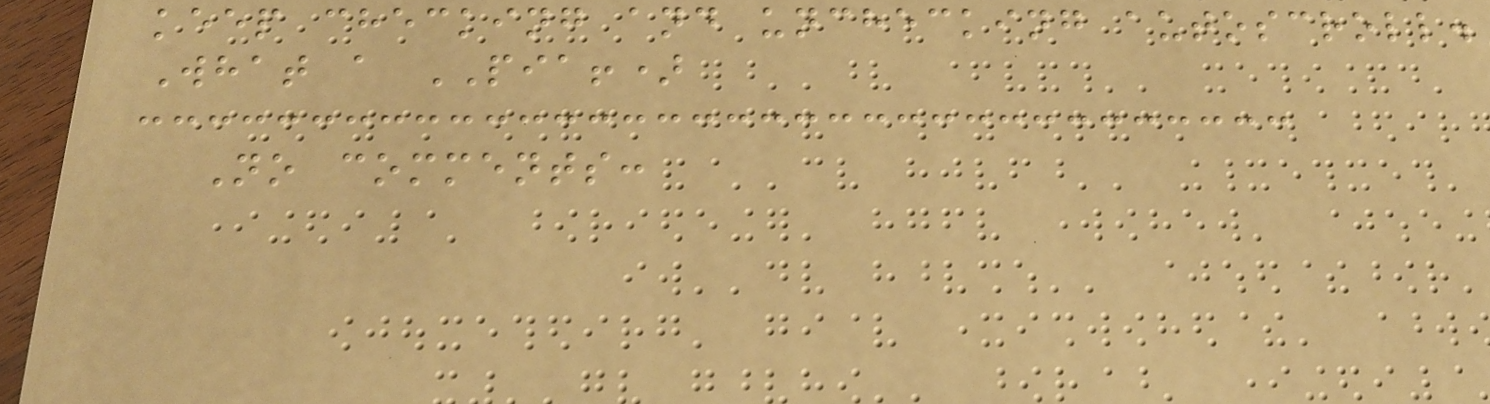keep checking and unchecking autoscroll.
What a PIA!)
No comments:
